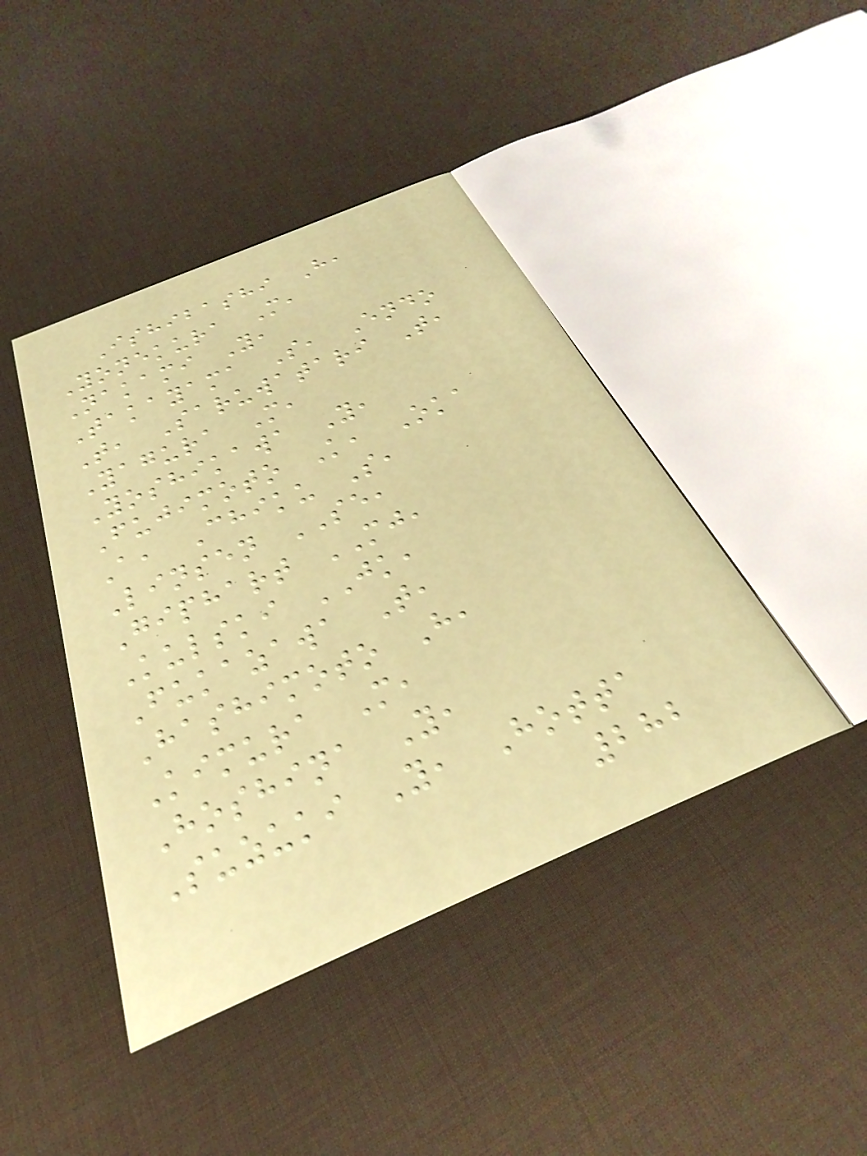Ishibashi H,
Yonekura M,
Nakami Y,
Takayama S, Endo
T, Saruwatari T,
Yagura M,
Yoshikawa Y,
Fujimoto K, Oka
A, Chiku S,
Linsen SE,
Giphart MJ,
Kulski JK,
Fukazawa T,
Hashimoto H,
Kimura M,
Hoshina Y,
Suzuki Y, Hotta
282
